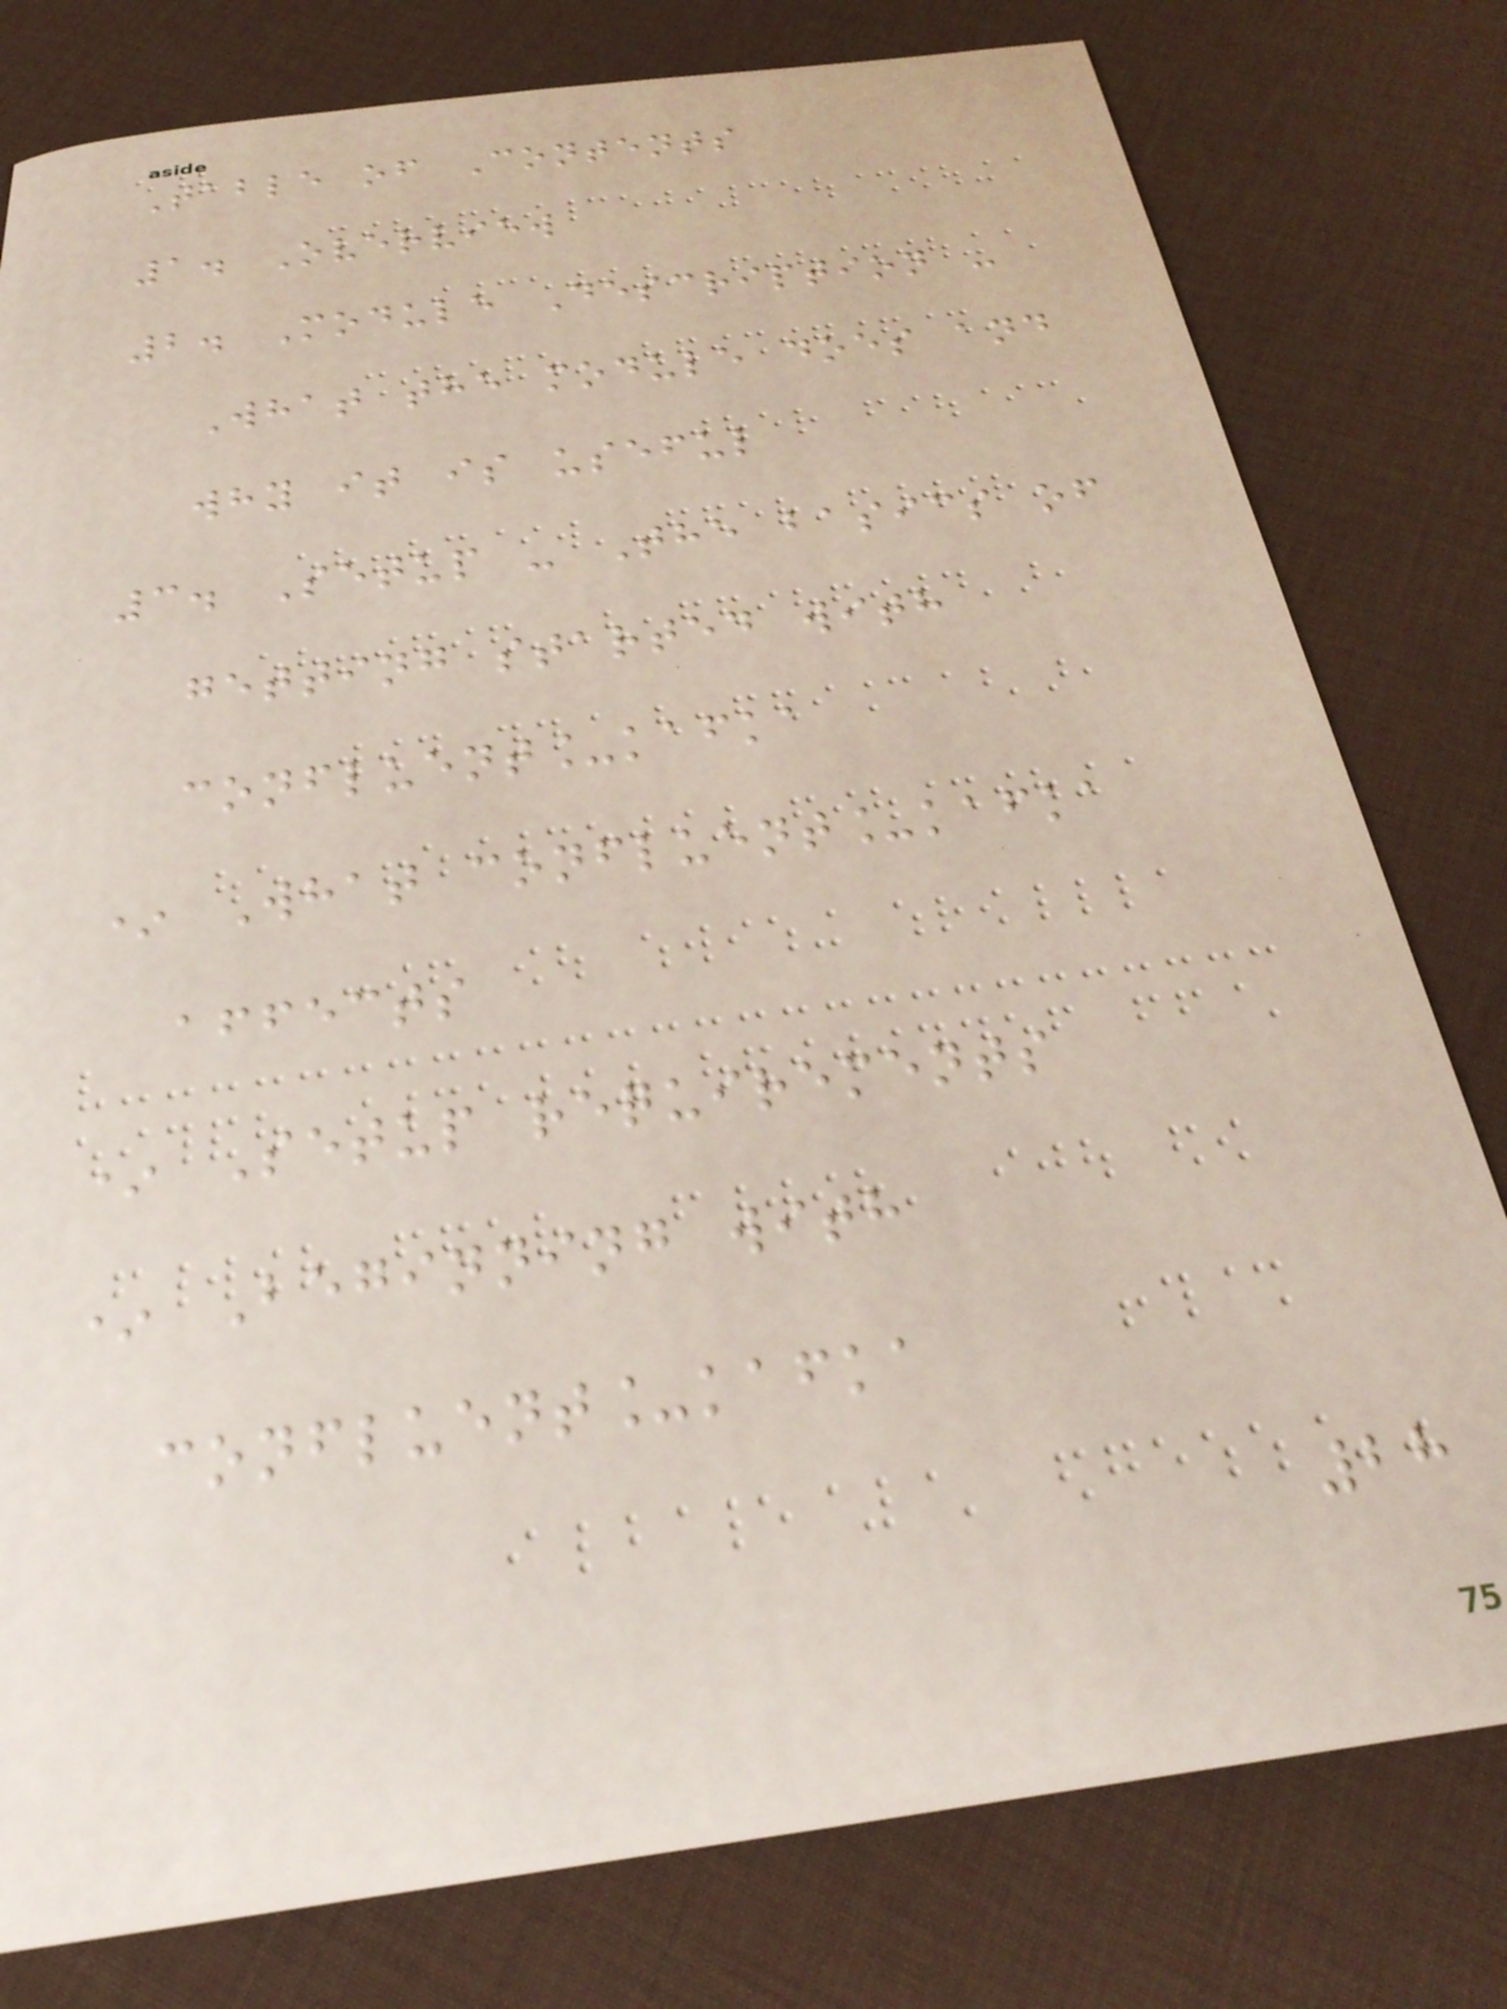Table of Contents
1. Overview
2. Module Description -
What the module does and
why it is useful
3. Setup - The basics of
getting started with
confluent_kafka
* What confluent_kafka
affects
* Setup requirements
* Beginning with
confluent_kafka
28
